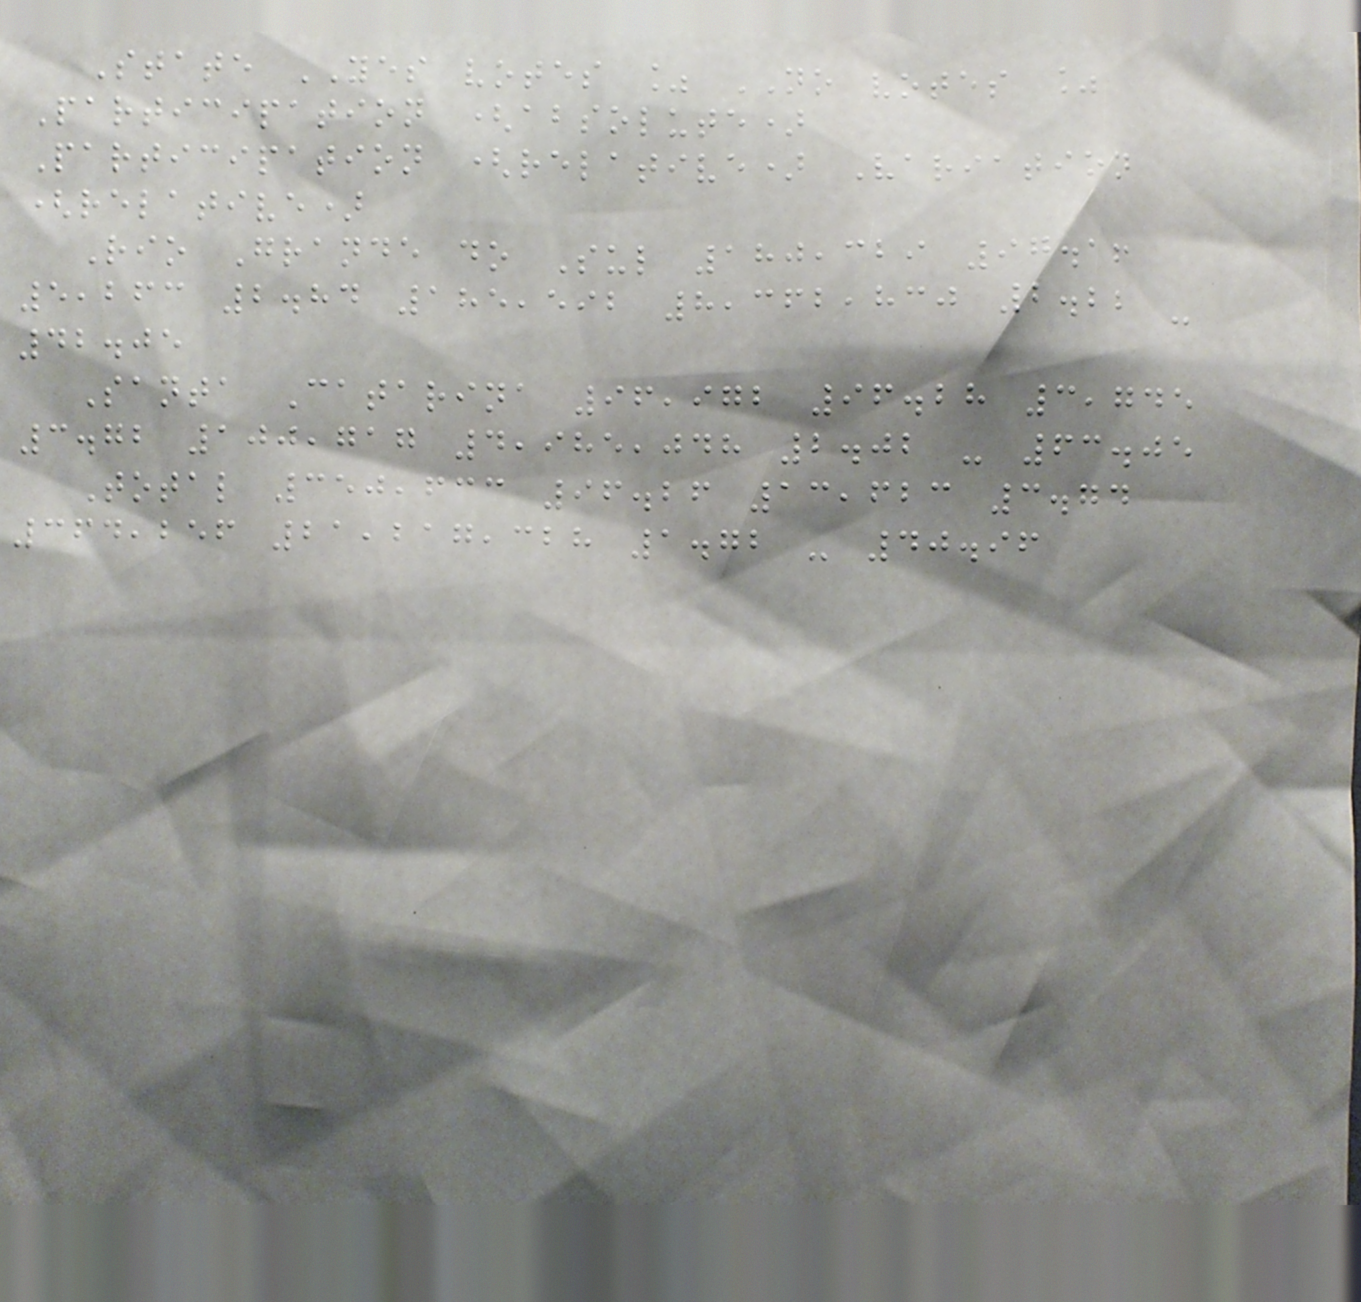State YES votes % NO votes %
Participation (absolute)
Participation (relative) Variation
(relative)
Rio Grande do Sul 180,329 97.16
5,263 2.84 185,592 8,362,830 2.22 -
42.05
Santa Catarina 96,972 96.28 3,745
3.72 100,717 4,985,048 2.02 - 63.05
Total 350,633 96.26 13,623 3.74
364,256 21,217,328 1.72 - 40.96
